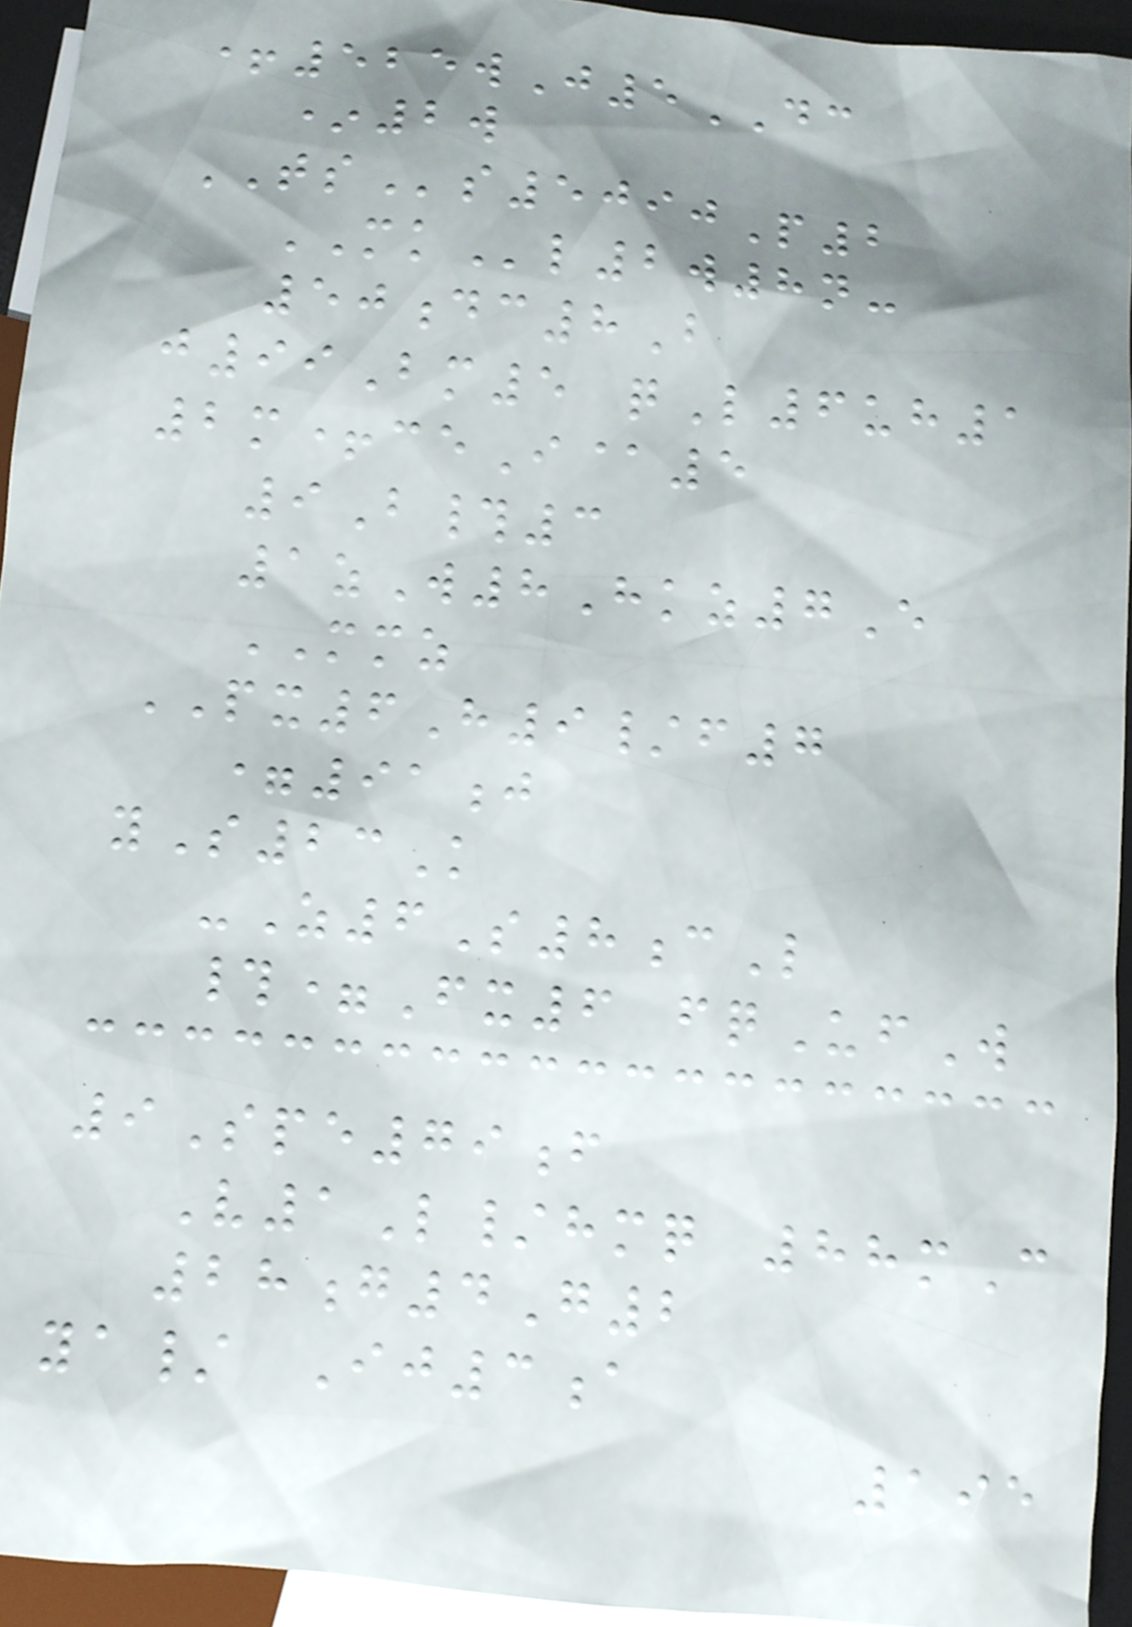+525wJ5DC
*2w
TSs5090P2
MKl2w8n-
50dc8B
j99Bm5 qL6uh1
2m+ceI@5
9B#3
1zW8Hkz7E
MMZ
PX6H9/f7
=91j
yS23K
-Z6S8cL
#=Fx6 fqUfW
9Spe79f
V1L/hmq 88mC
28g4G2
ya/ Ij3a
195
